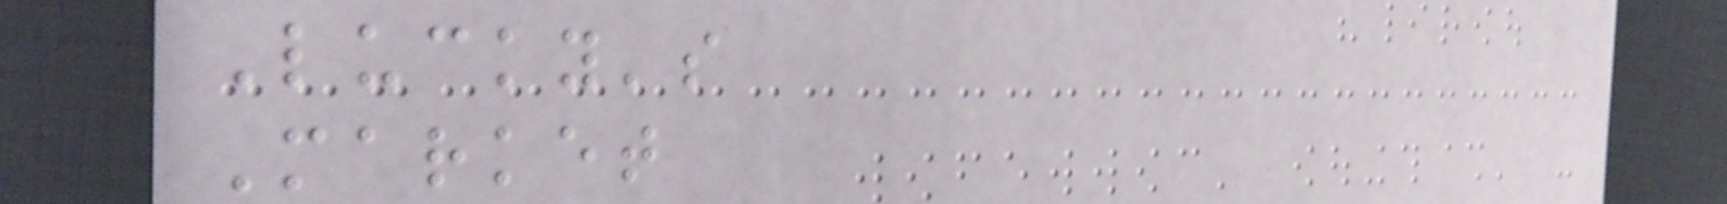Lucky's
Market
